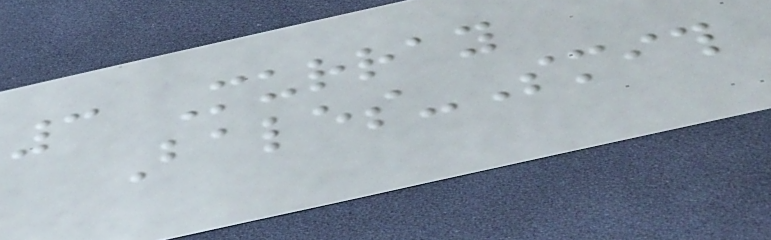3 Murray
Bales-Smith
